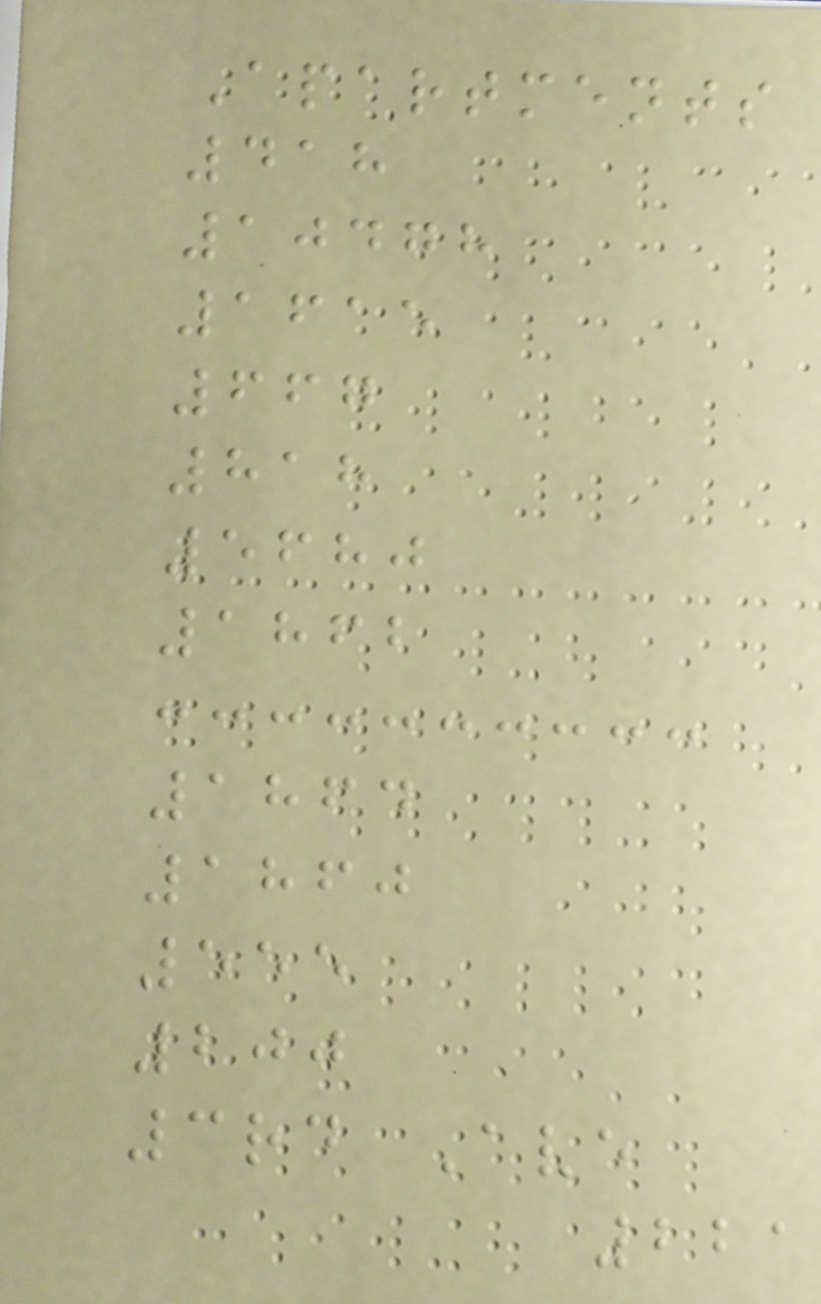Apartments
418
10478
1615
667
818
5680
1862
1864
1860
555
200
3rd Ave
221
